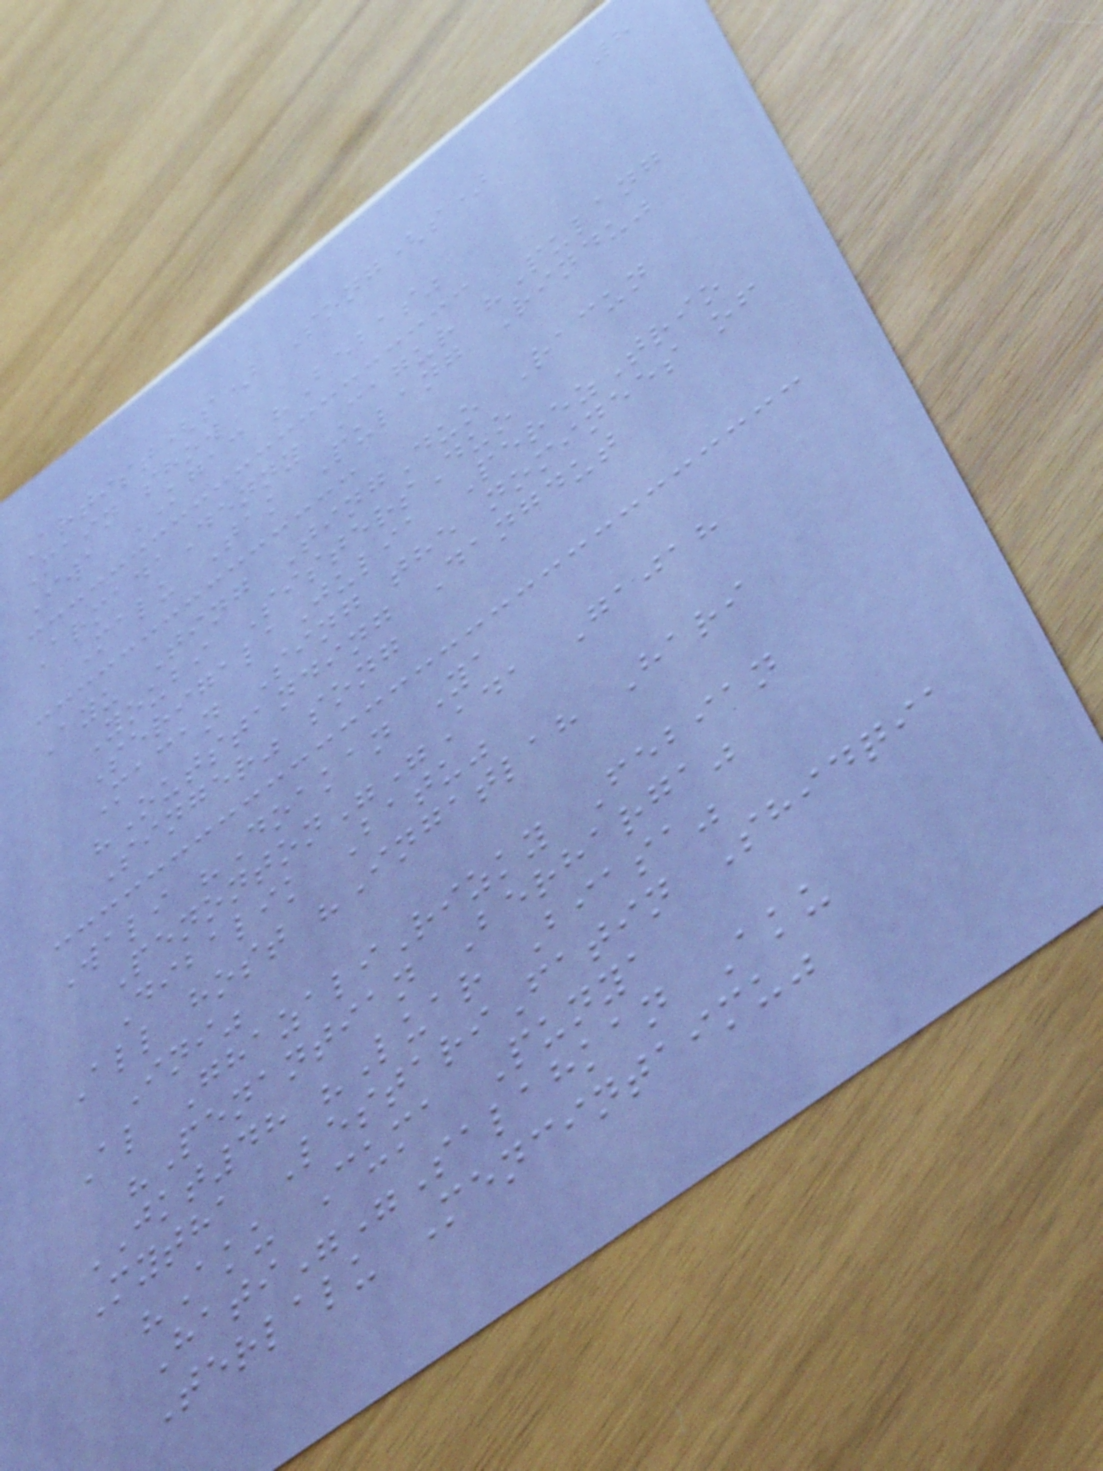8
Artist(s) Song(s)
Main show
Iwa KGAC "Bebas"
ArmadaDenny Cagur "Pulang
Malu Tak Pulang Rindu"
Ayu Ting TingDuo Racun
Youbi SistersDuo
SerigalaJulia PerezTrio
Macan Sing the nominees of
"Outstanding Dangdut
Singer" song
Wali "Doakan Ya
Penonton""Ada Gajah
Dibalik Batu"
All host "Ingatlah Hari
Ini"
Al GhazaliRizky Febian
"Penantian Berharga"
JKT48 "Luar Biasa"
Mytha LestariFatin Shidqia
"Aku Cuma Punya
Hati""Salahkan Aku
Terlalu Mencintaimu"
